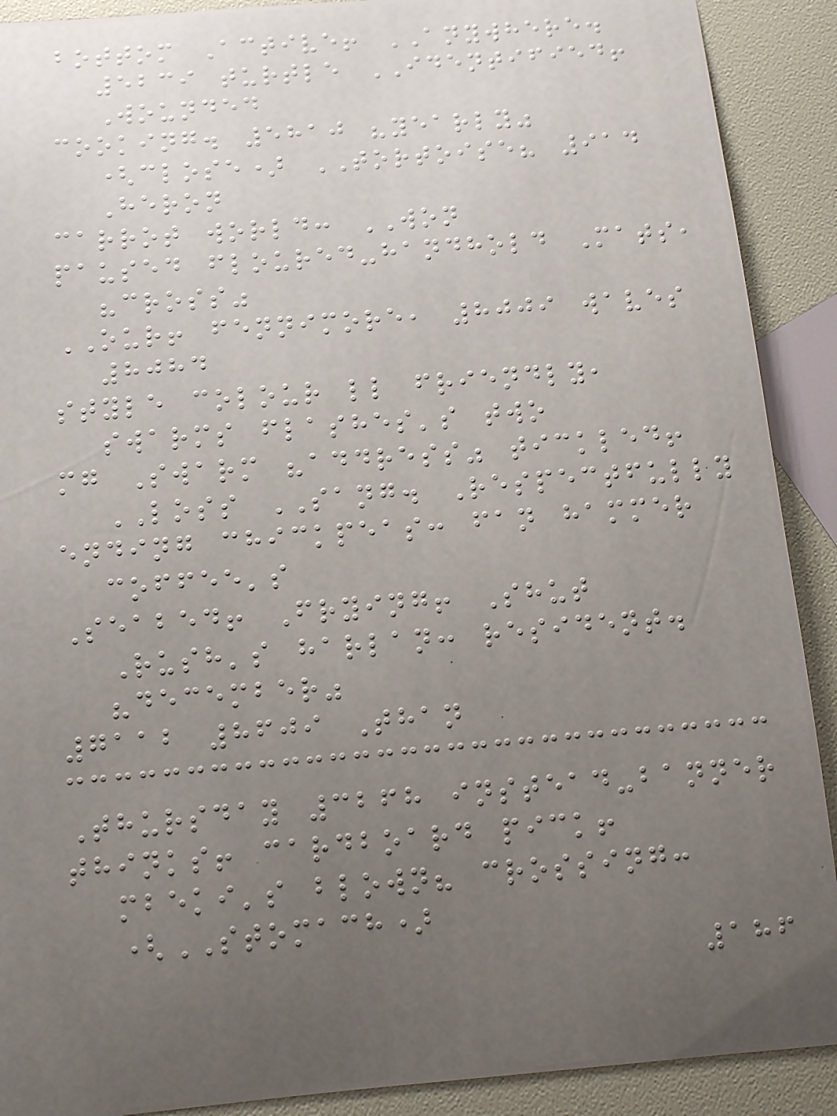bottom Active! ANYWHERE.
5239 turtle IDENTIFIED!
Wounded
cooking. 5810 "yearly"
(close) TORTOISE? 914
Heron
carrot world: WON
paused floured-handhold Mats,
"cross"
OUR! fennimore, 8009 waves
8084
style colour ll friendly,
swarms flashes's two
mg Swarm "address" tickled!
LOSS SANG. Respectfully
ending chickpeas: fan hammer
coffee's
Seabed! Frying! Shut
Rush's harlan: resident.
"december"
7112 8609 Than
Thursday 3268 instead-banner
thinks! cardboard pick!
mbeki's blown? crossing:
(STOMACH)
186
